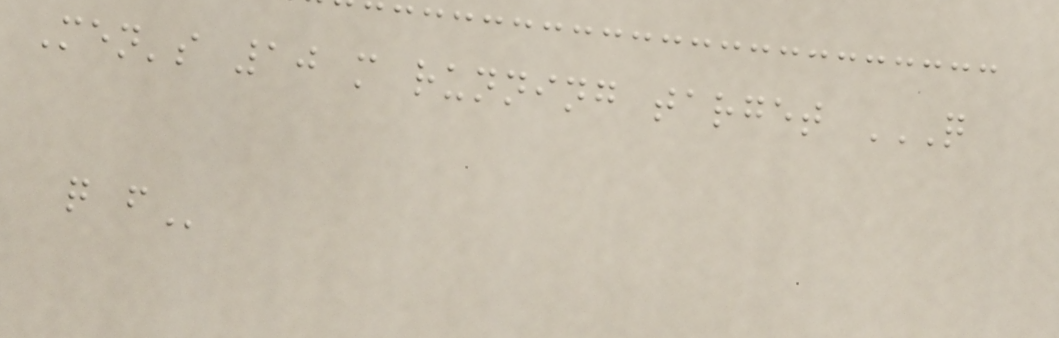Men's 10 m running target Q
Q F
